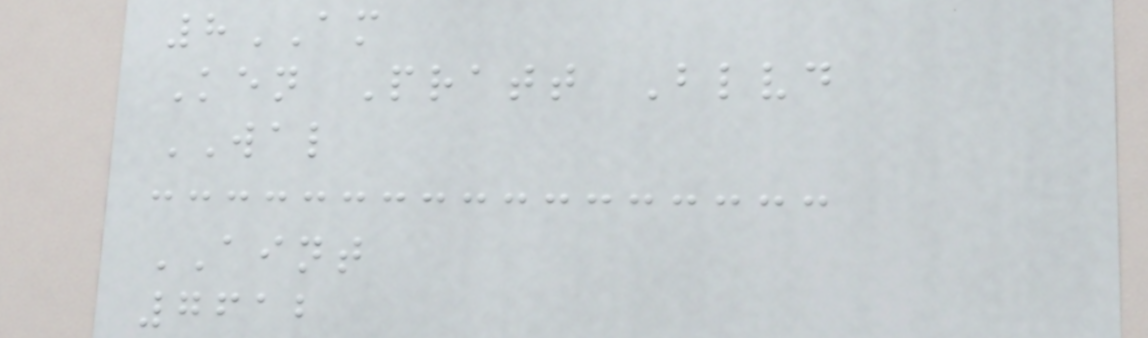8AM
Ken Pratt Blvd
WAL
AINT
7612
